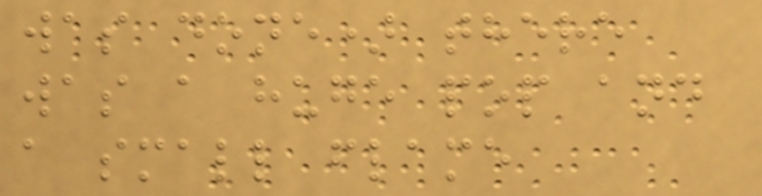was done) there
was a huge pop and
a small flame
